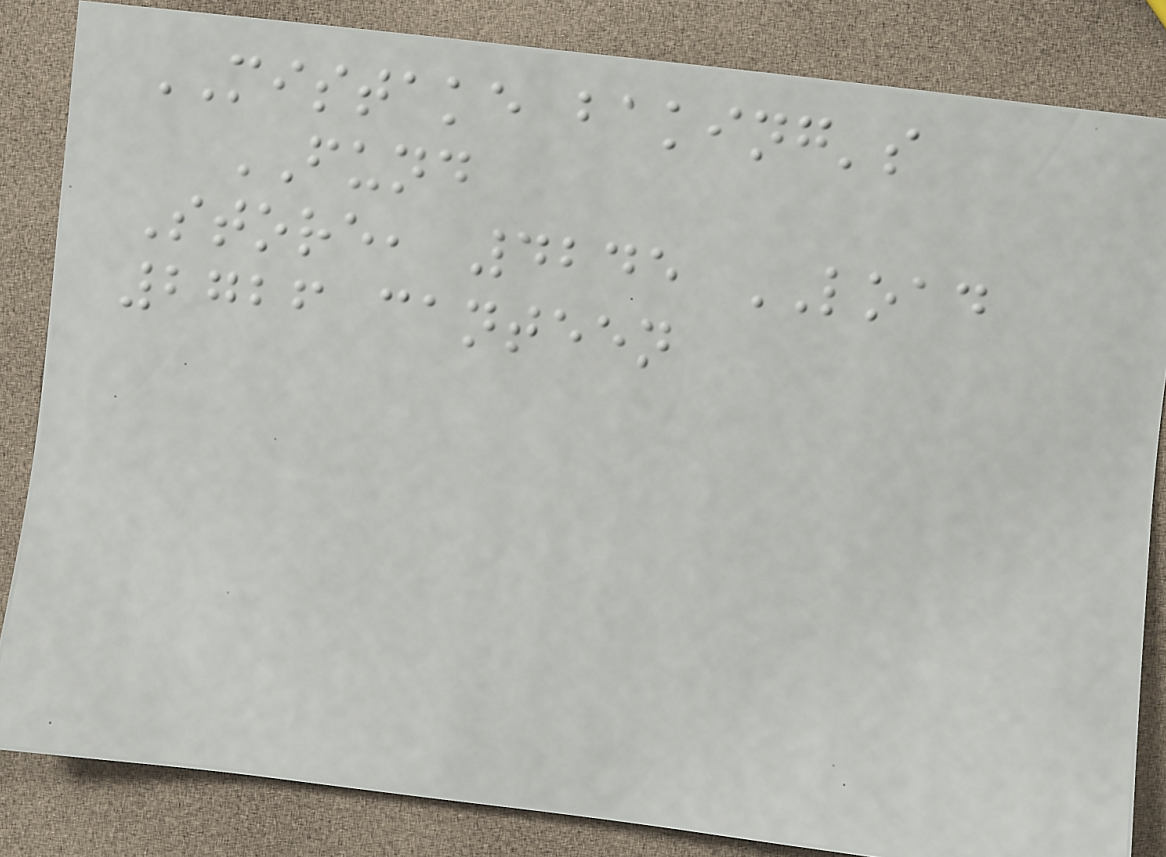MISTAKE baking's
FUND
Store, 4245 LOAD
2726 canteen
